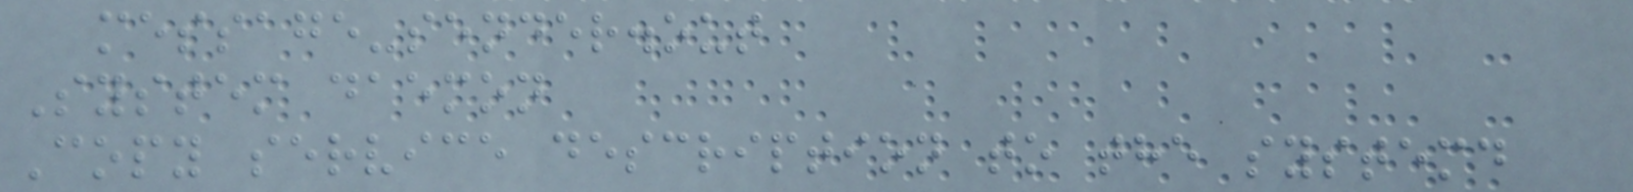message-sender.out
System daemon
Copy service description to the systemd
